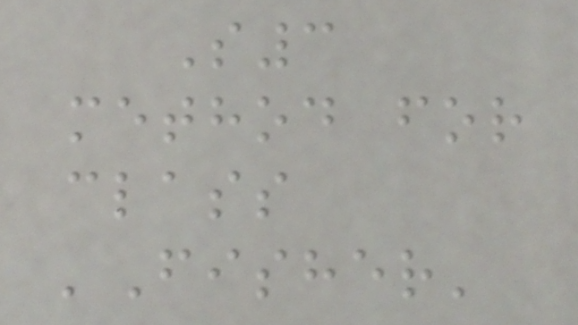S3
method for
class
'Fisher'
